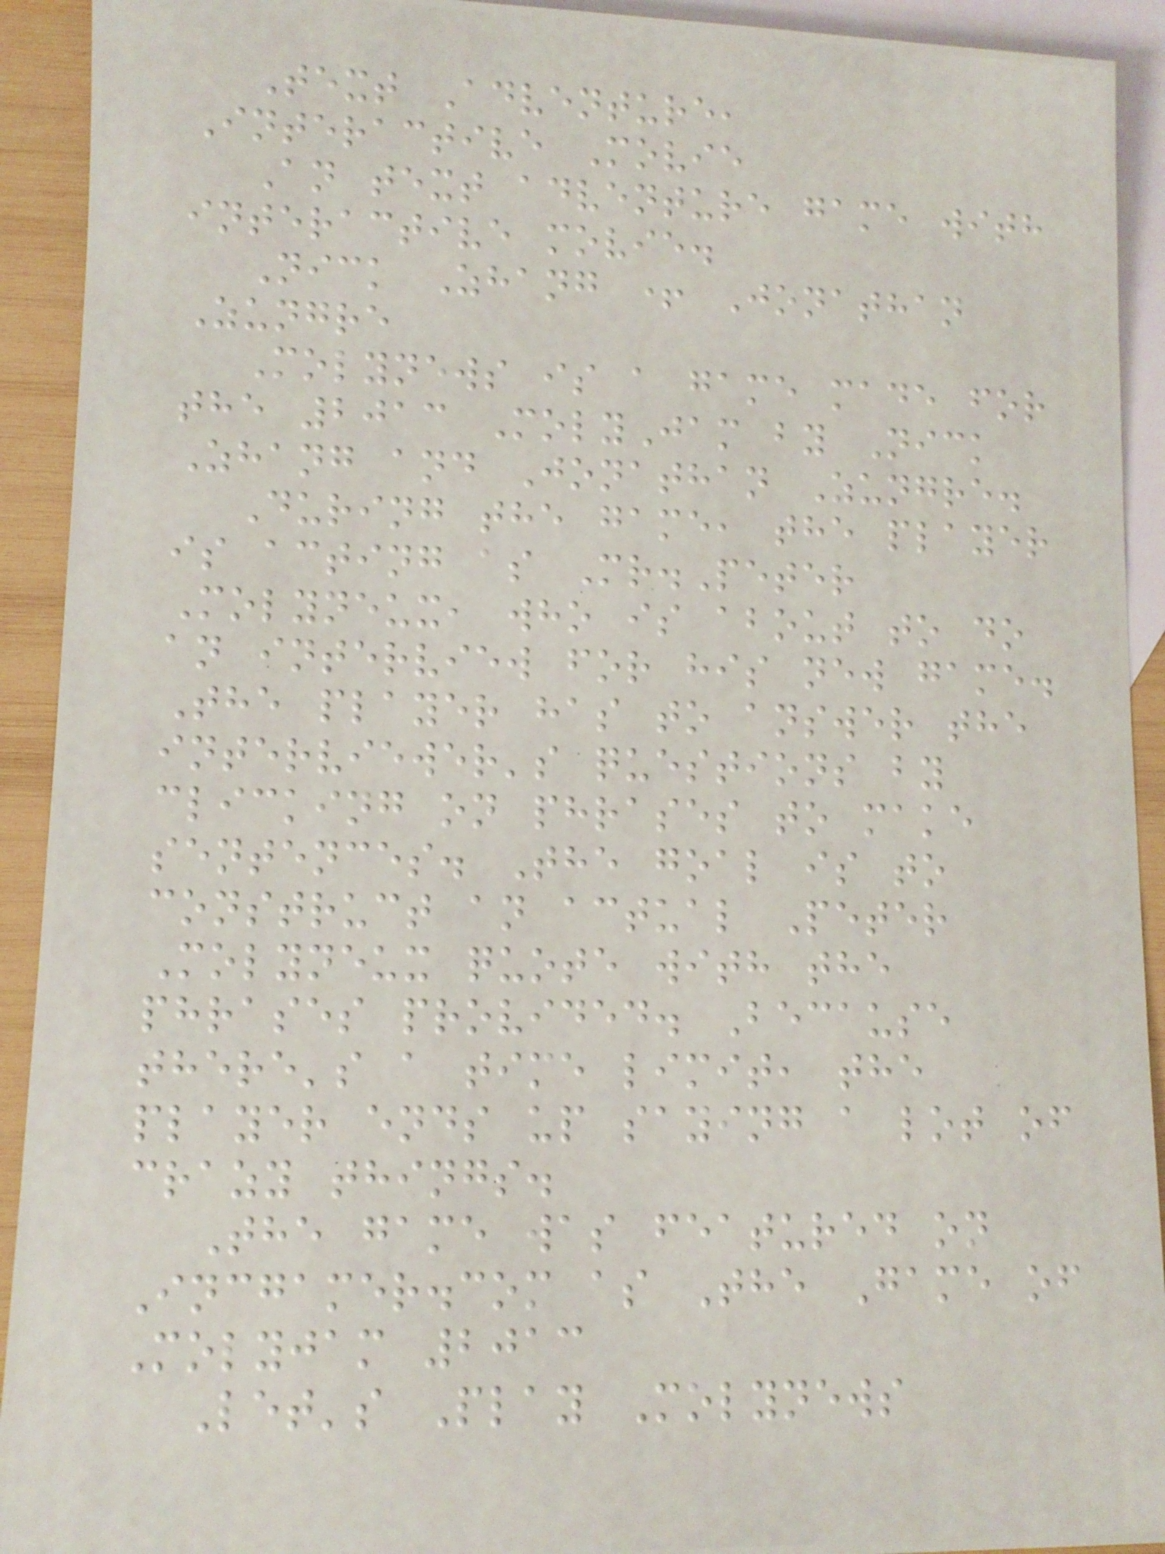Text Adventure,
Interactive Movie
An text adventure game with
interactive movie.
Nick Zhang + Jonathan
Zungre
Molynews is a game made for
the 2013 MolyJam by Nick
Zhang and Jonathan Zungre.
During the game, the player
is acting as Mr.Peter
Molyneux, who is about to do
an interview for his new game.
The player has to answer the
interviewer's questions by
clicking on phrases to make
sentences. The goal is to
construct an actual Peter
Molyneux quote with the
phrases provided. Because
there's a time limit, the
player ends up saying a lot of
crazy things.
The game was featured on
Incgamer.com as The Game of
Molyjam 2013
Let's Play Molynews
